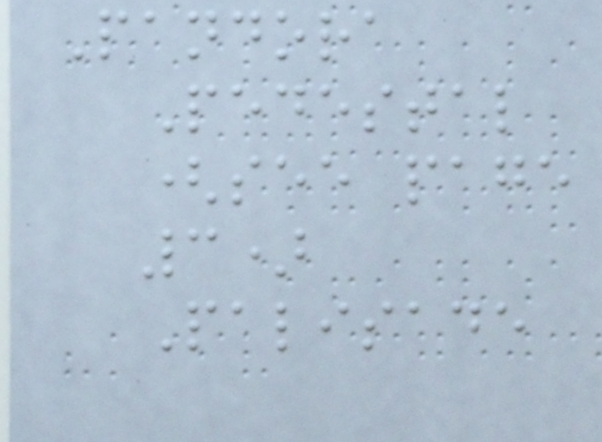Pandora
Pedestal
(see page
3)
Palisade
